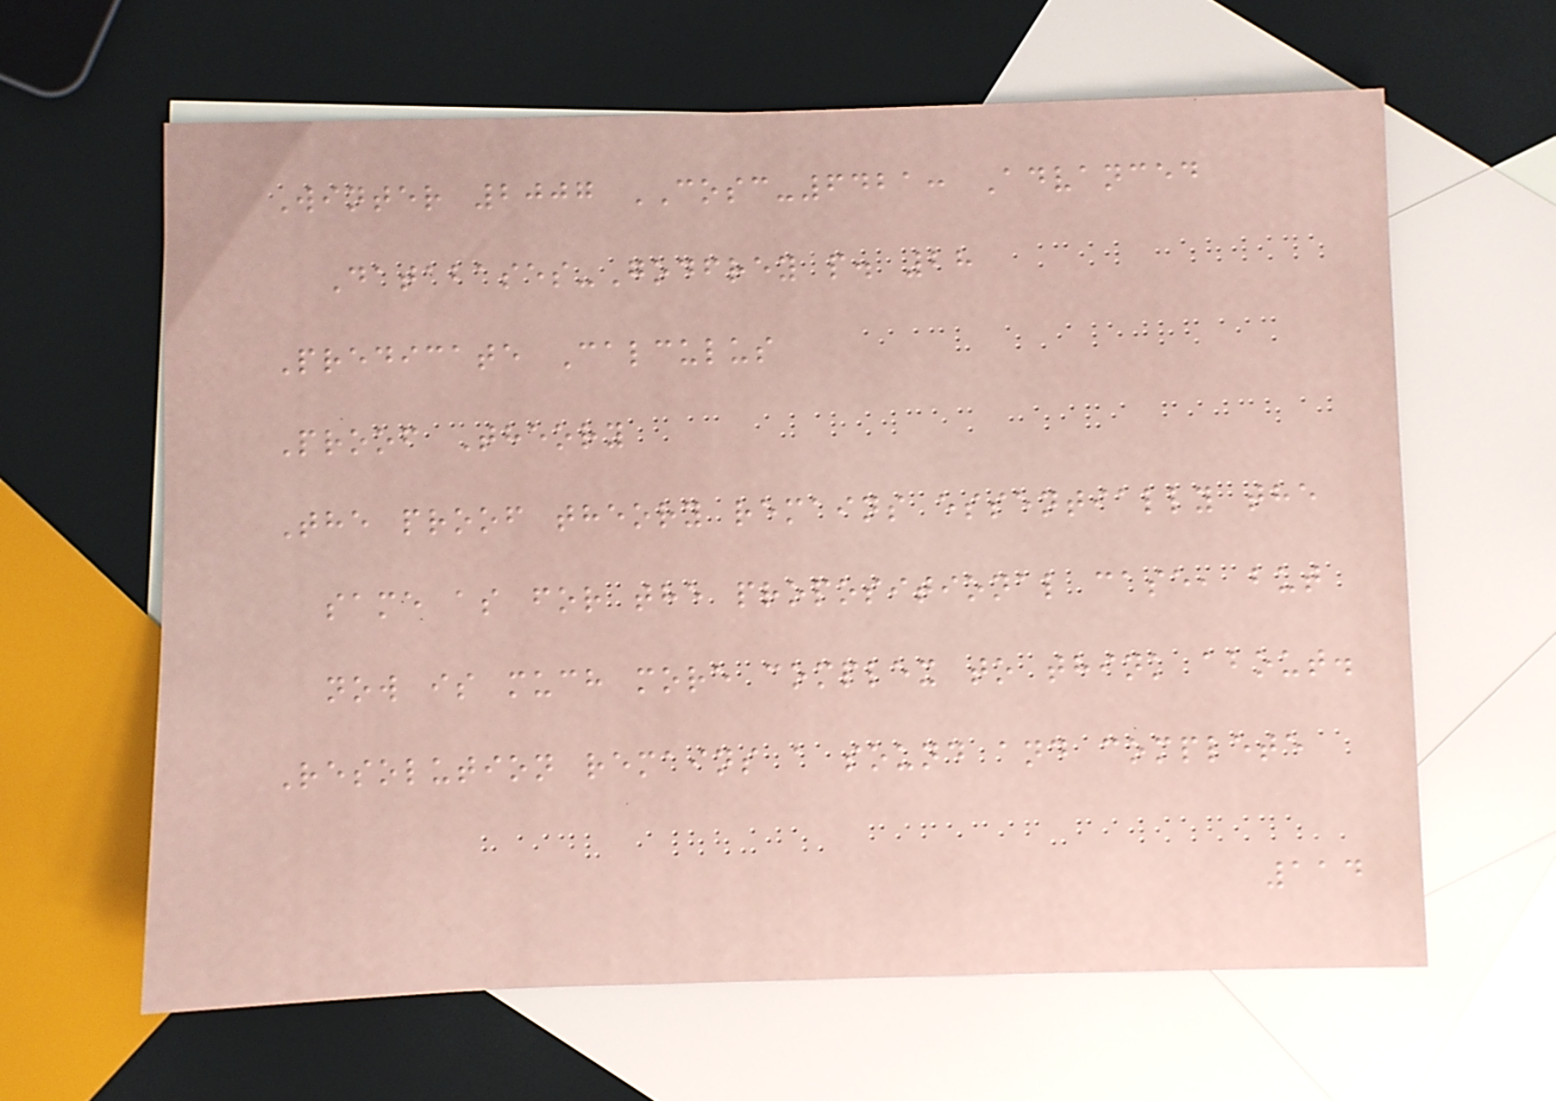Winter 2007 COSC-6421: Advanced
Databases-Godfrey p. 28
Predicate Calculus
Proof Theory
The proof theory remains essentially the
same as for the propositional case, but
now is much more complex to think about.
Resolution remains a sound and complete
114
